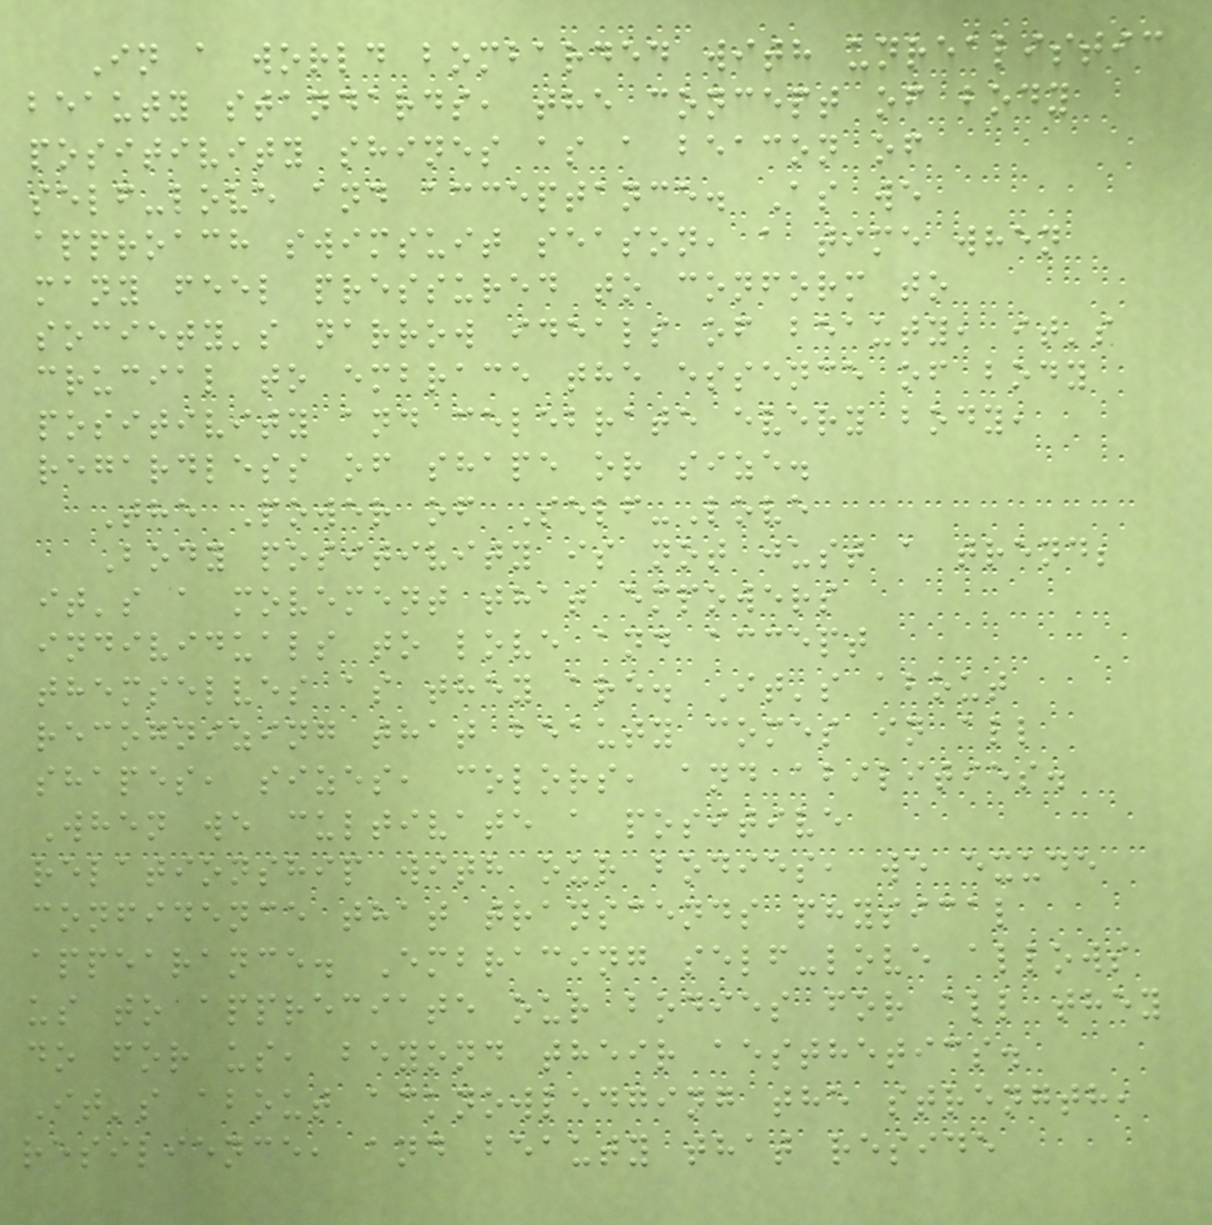In a world bombarded with unrealistic
beauty standards, the concept of body
positivity shines as a beacon of
self-love and acceptance. As we
approach swimsuit season, a time when
many feel pressured to conform to
society's narrow ideals of beauty, it's
crucial to embrace the essence of body
positivity and celebrate every body,
regardless of shape or size.
The Power of Self-Love
Body positivity is not just a trend;
it's a movement that empowers
individuals to love and accept
themselves as they are. It's about
recognizing that beauty comes in all
shapes, sizes, colors, and abilities.
When we cultivate a positive
relationship with our bodies, we exude
confidence that transcends physical
appearance. Embracing self-love allows
us to appreciate our bodies for all they
do for us, beyond their aesthetics.
It's about acknowledging the strength,
resilience, and beauty that reside
